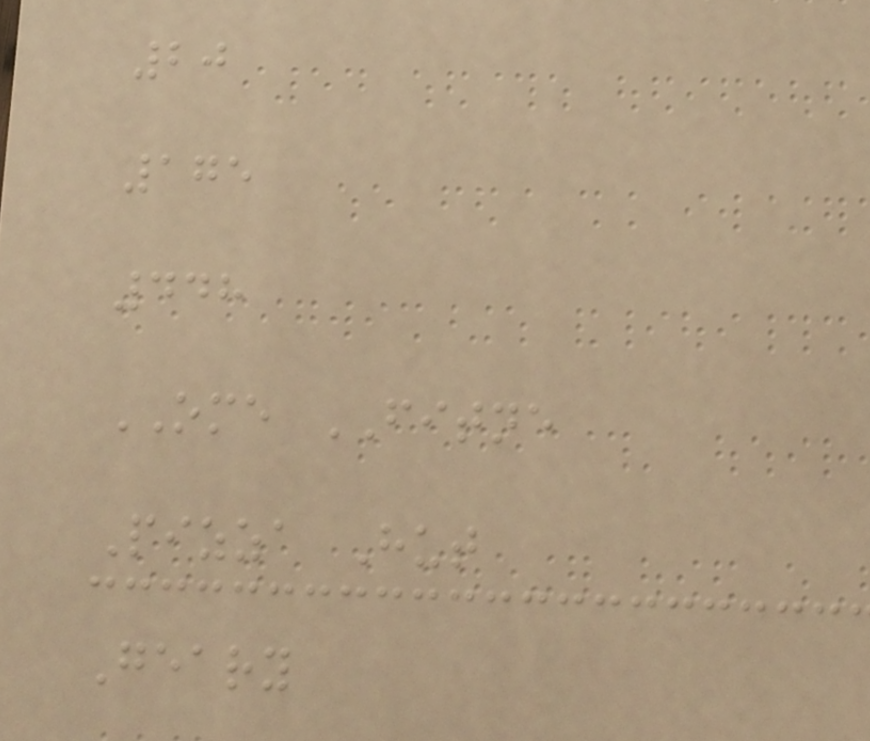20
175
448
OME FITNE
Pizza Hut
Geary
